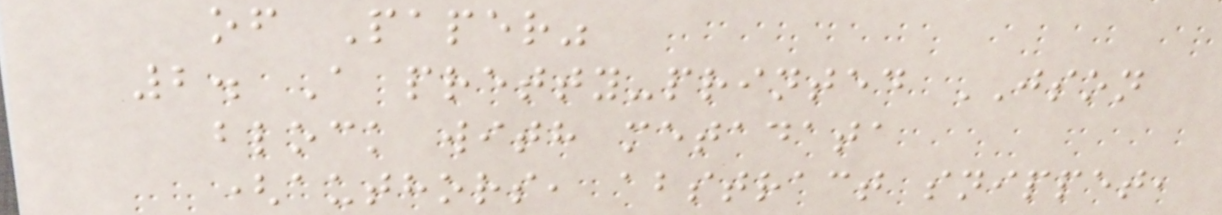of Paper"
2. A pretty-printed JSON
block with metadata
(authors, abstract snippet,
